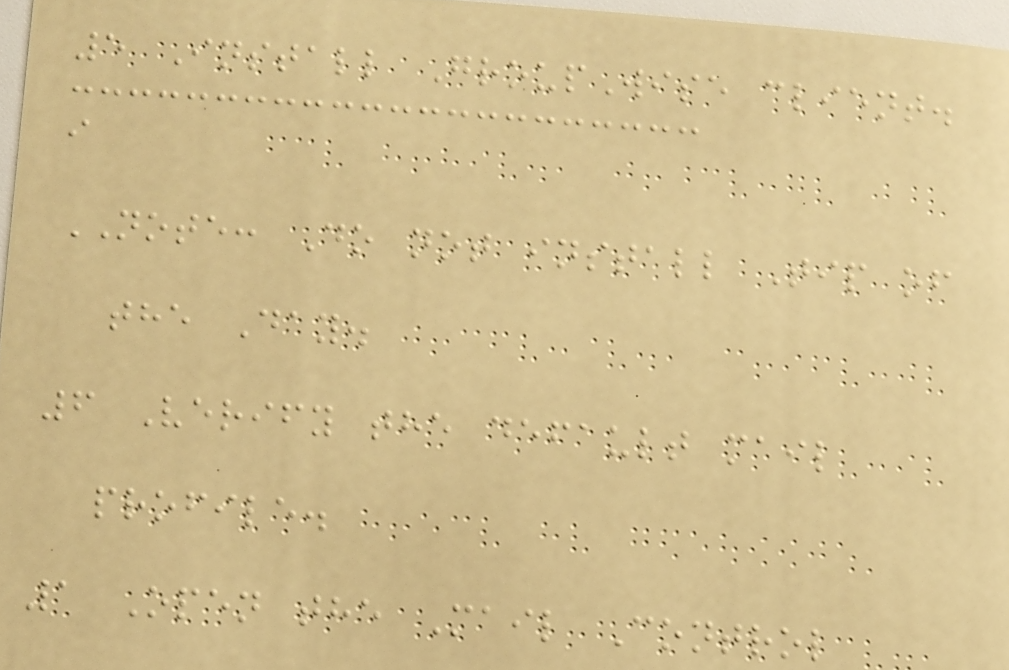5 Install GroupWise client.
i
NOTE: Do not install Tip of
the Day.
6 Verify the default mail
profile.
1 Open the Mail Control
